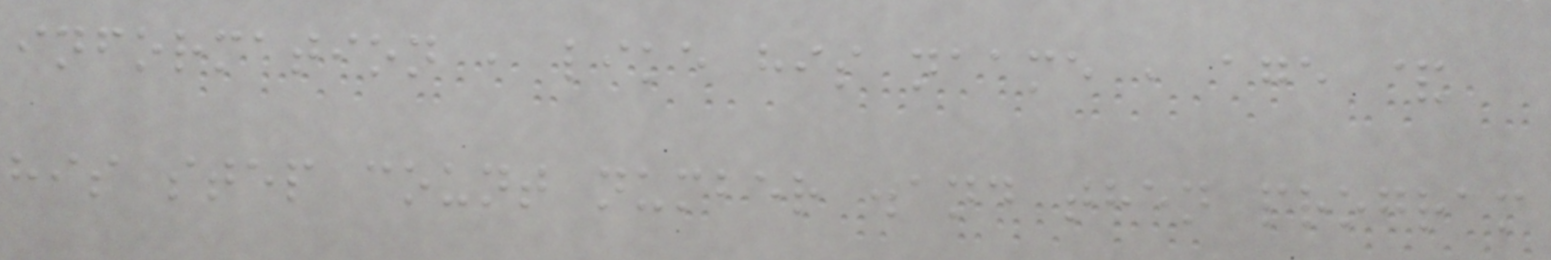information , like his naame , age &
his step count number .and then program
